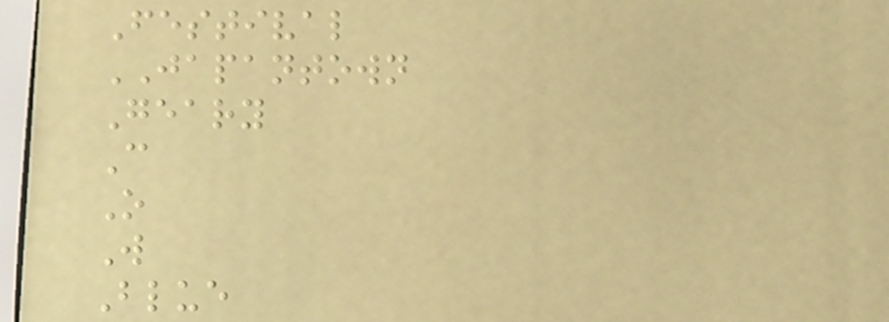Festival
JAPANTOWN
Geary
C
O
W
Blue
